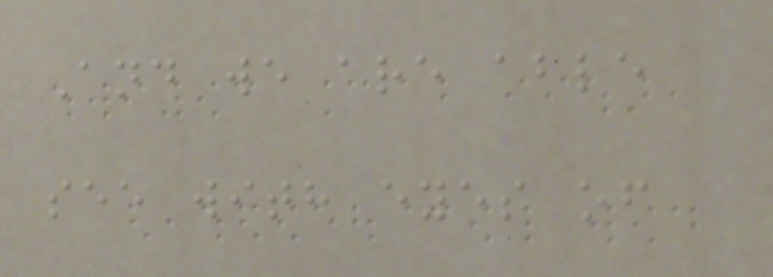And we are able
see with eyes of
